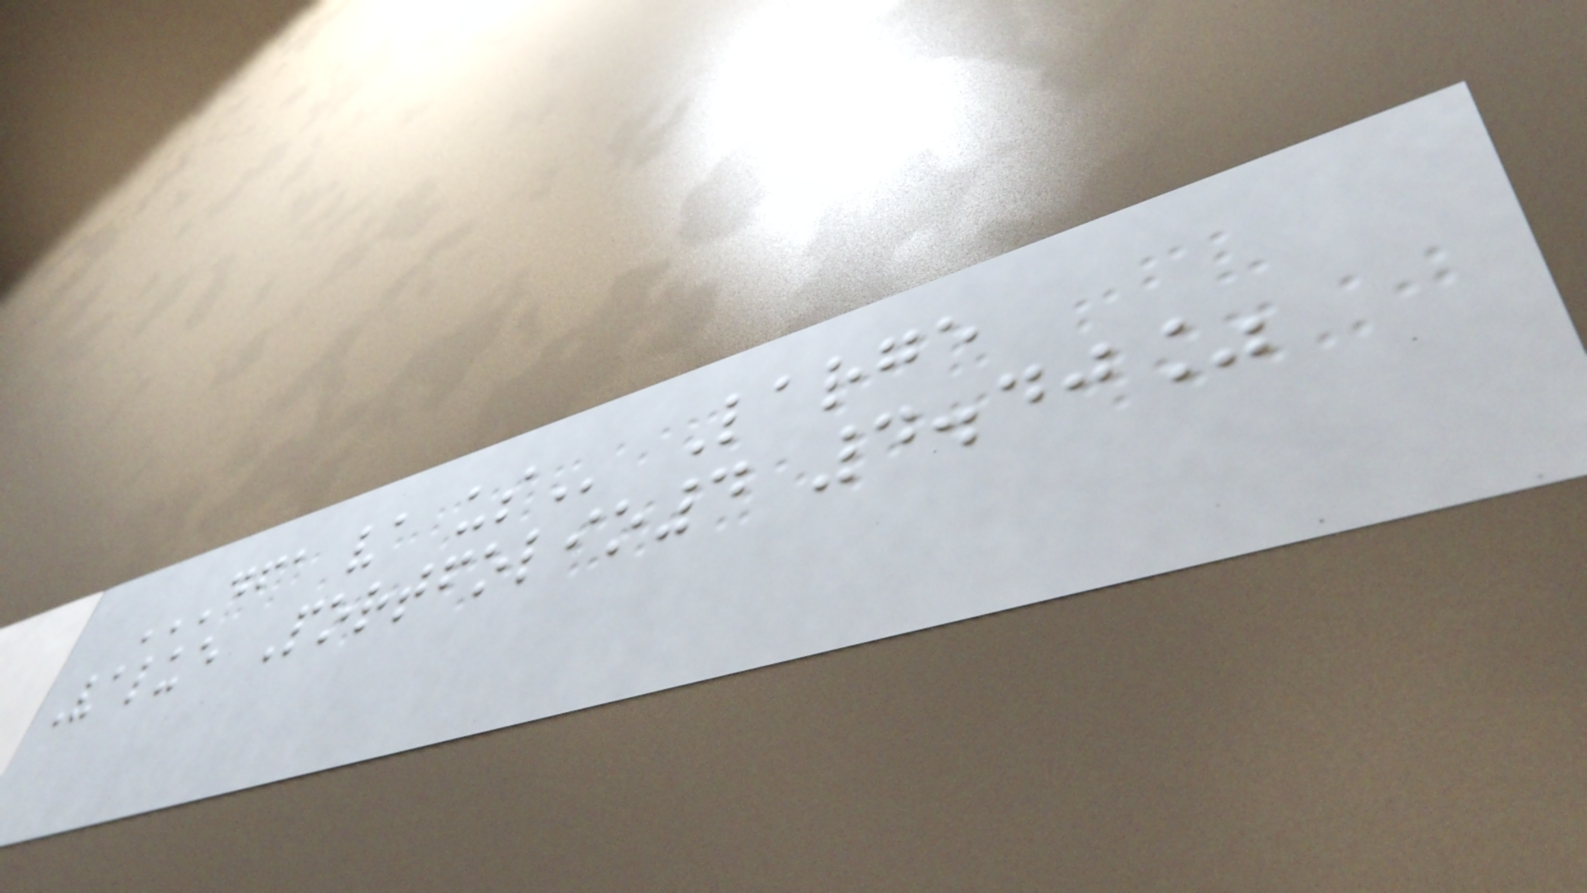DFA VA US Large
Value Portfolio4 4.40%
